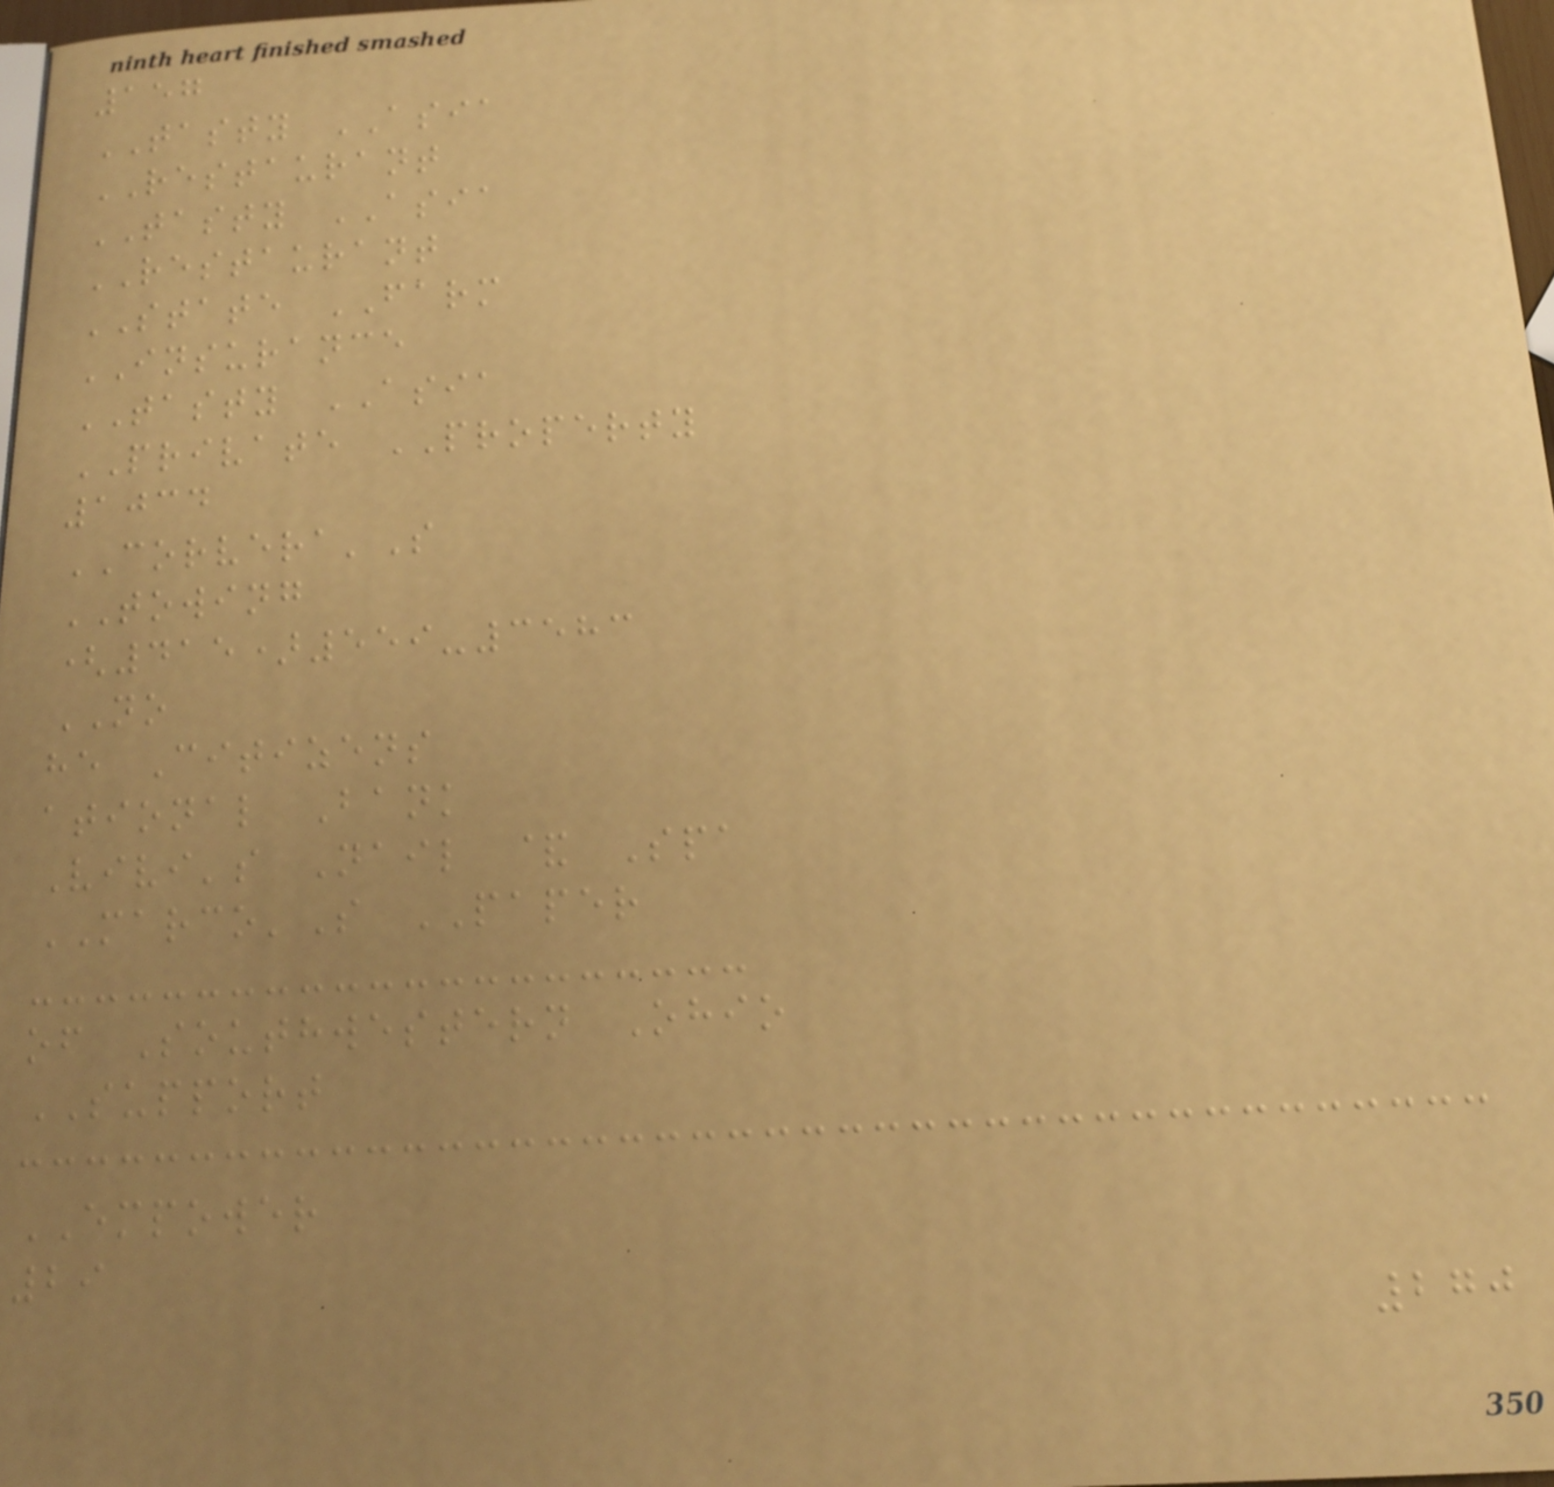157
TASTY ASIA
RESTAURANT
TASTY ASIA
RESTAURANT
STATE FARM
INSURANCE
TASTY ASIA
PRIVATE PROPERTY
1034
CORVERA'S
TOWING
(415)559-3583
NO
he Citizens
ational Bank
Vivi's Nail & Spa
MARCO'S PAPER
of Southwestern Ohio
SUPPORT
EMPOWER
29
270
